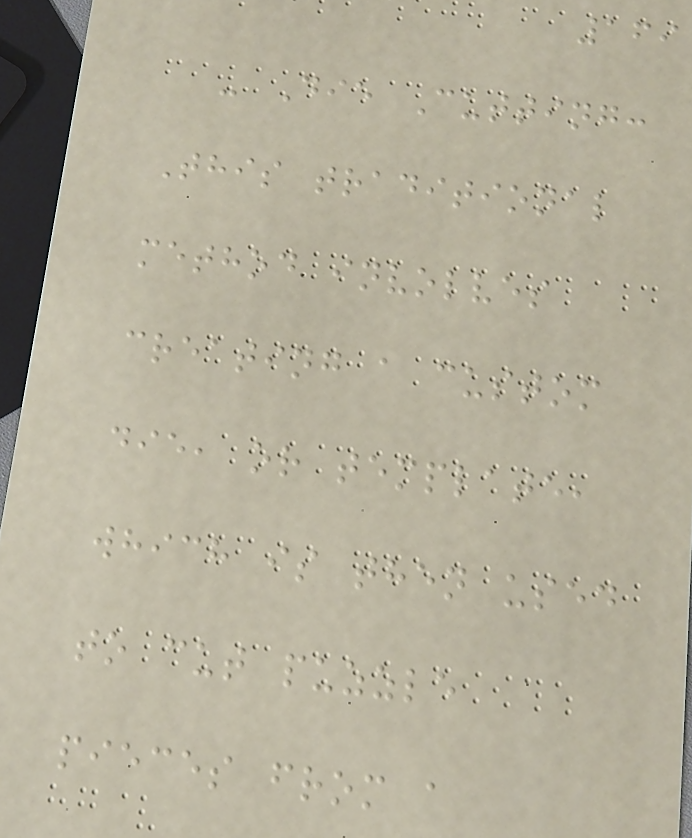169
- Die Cutting:
This traditional
method involves
creating a custom
die, or template,
which is then used
to cut puzzle
pieces from a
